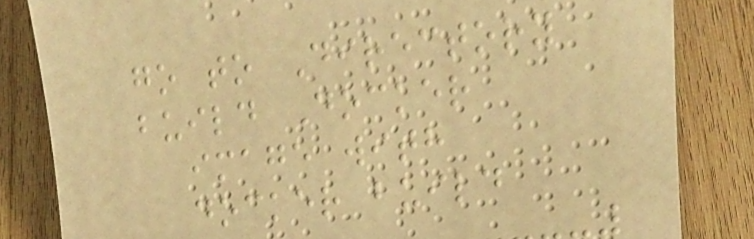go to Directory
build Docker
image with
docker build
